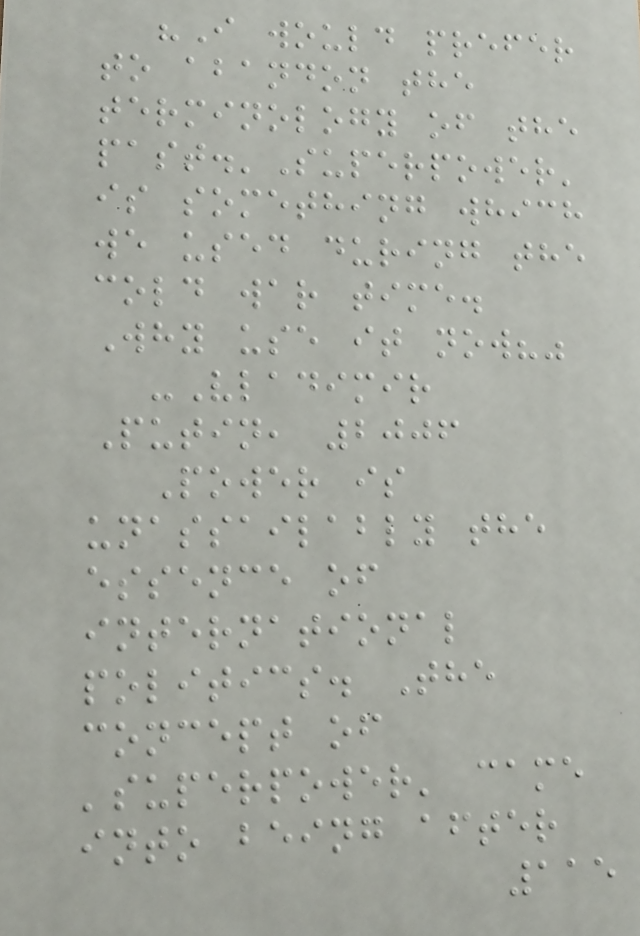"I would prefer
to abandon the
terminology of the
past.'Superpower'
is something which
we used during the
cold war time.
Why use it now?"
-Vladimir
Putin, 2006
Power is
unassailably the
essence of
international
politics. The
concept of
'superpower' came
into being after
115
